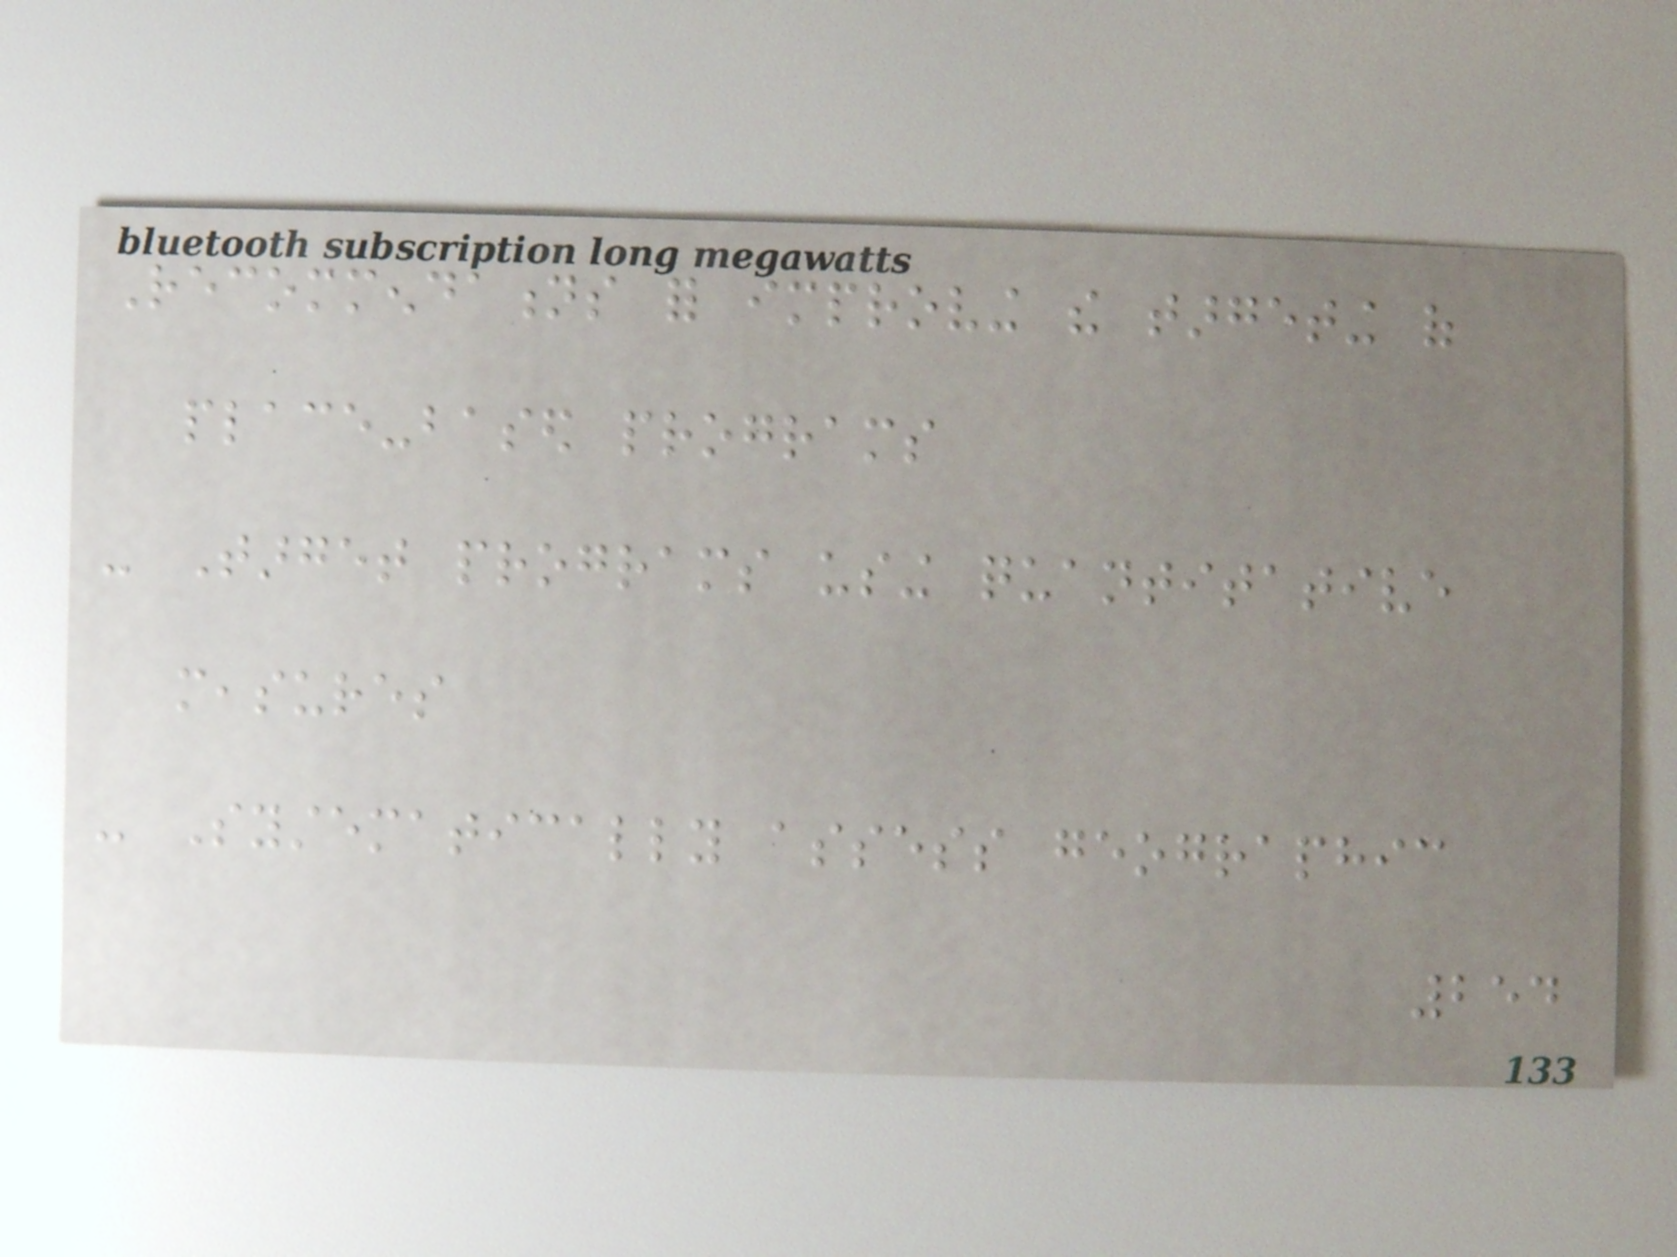Recommendations for improving the targeting of
place-based programs
- Target programs using quantitative
measures
- Systematically assess geographic
254
